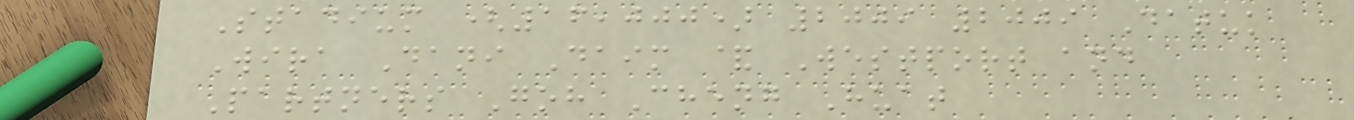Stadium (16,000) 2009 2009 Datuk
Wira Dani Daim & Westport and
Partners Goh Cheng Huat
